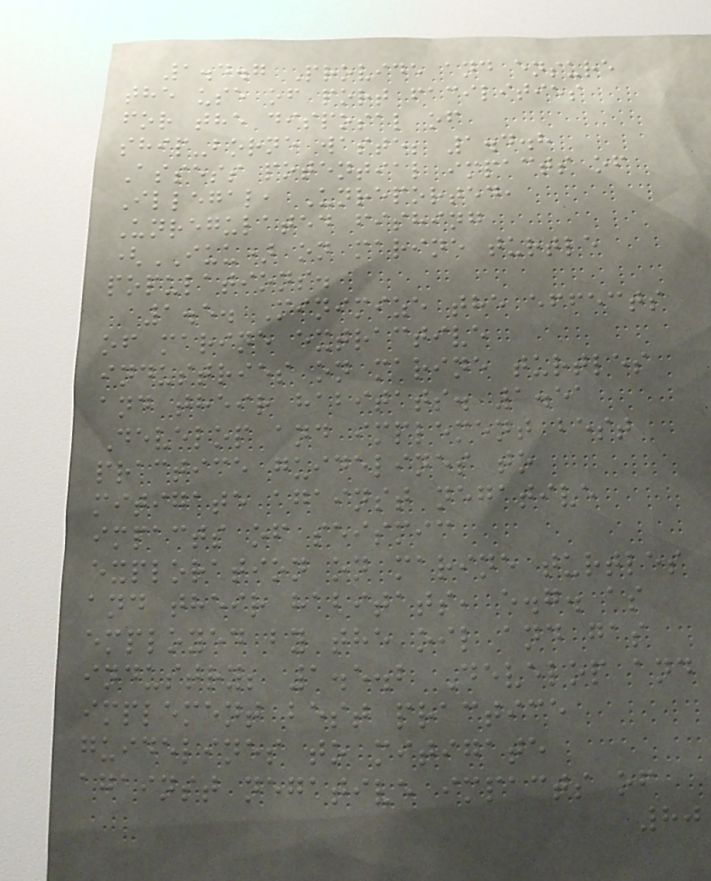1.4.7 Provide and ensure
the use of port facilities
for the disposal of
ship-borne waste; 1.4.8
Assess potential impacts of
Illegal, Unreported,
Unregulated fishing
(IUU) on marine turtle
populations.
1.5. Minimize the effects
of marine extractive
industries on marine turtles
and their habitats. 1.51
Develop and implement best
practice guidelines to
mitigate against negative
impacts of seismic
exploration on marine turtles
and their habitats, e.g. as
employed by the oil and gas
industry; 1.5.2 Develop and
implement best practice
guidelines to mitigate
against negative impacts of
80
